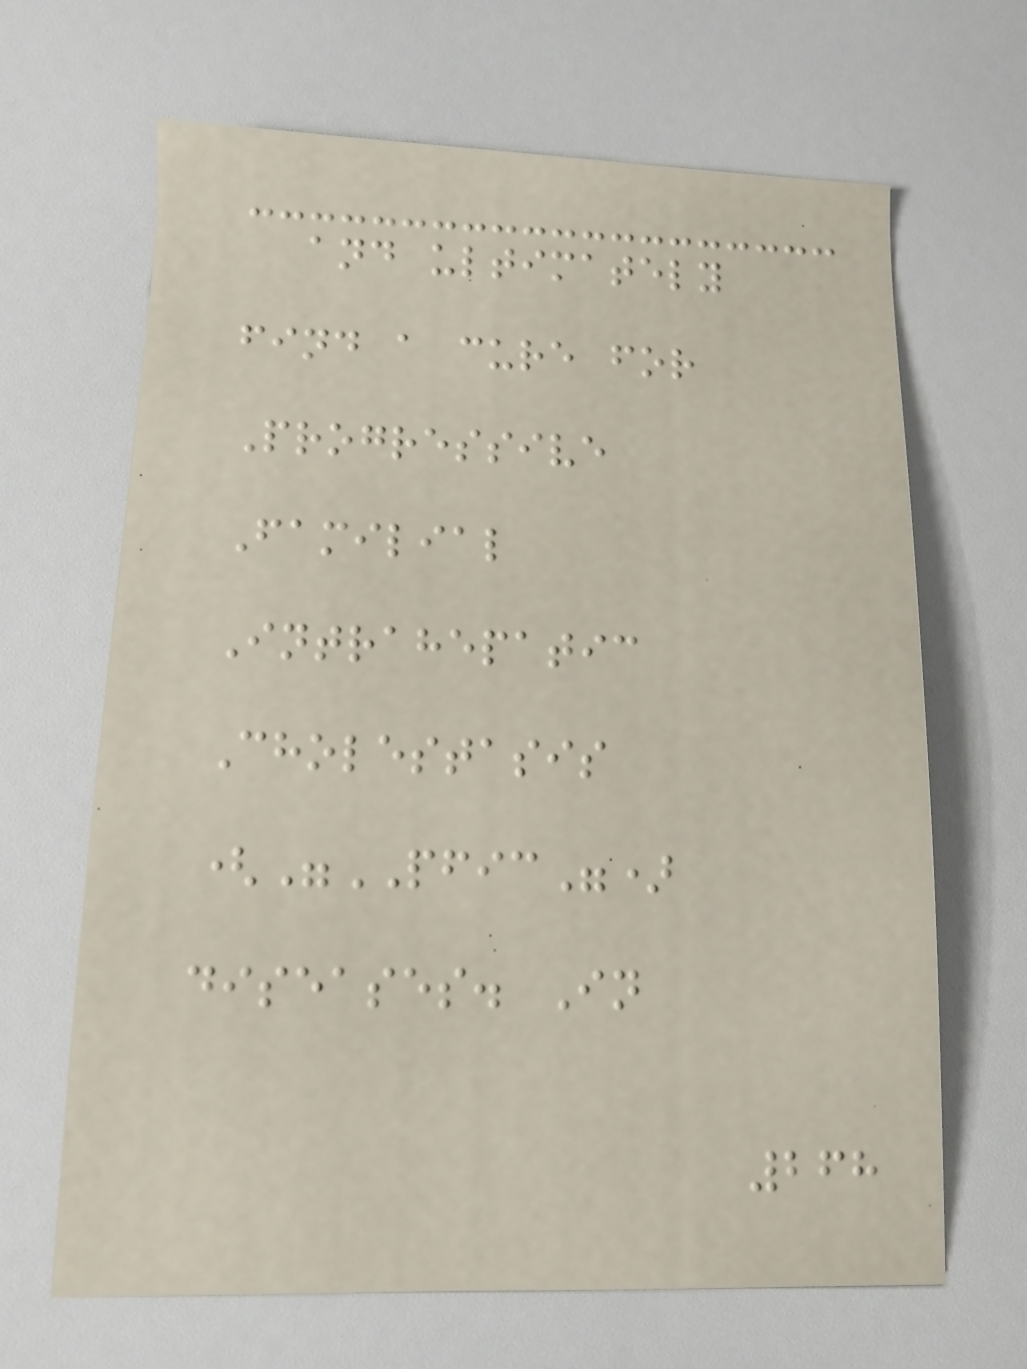and ultimately
find a cure for
Progressive
Familial
Intrahepatic
Cholestasis
("PFIC")
diseases. In
268
